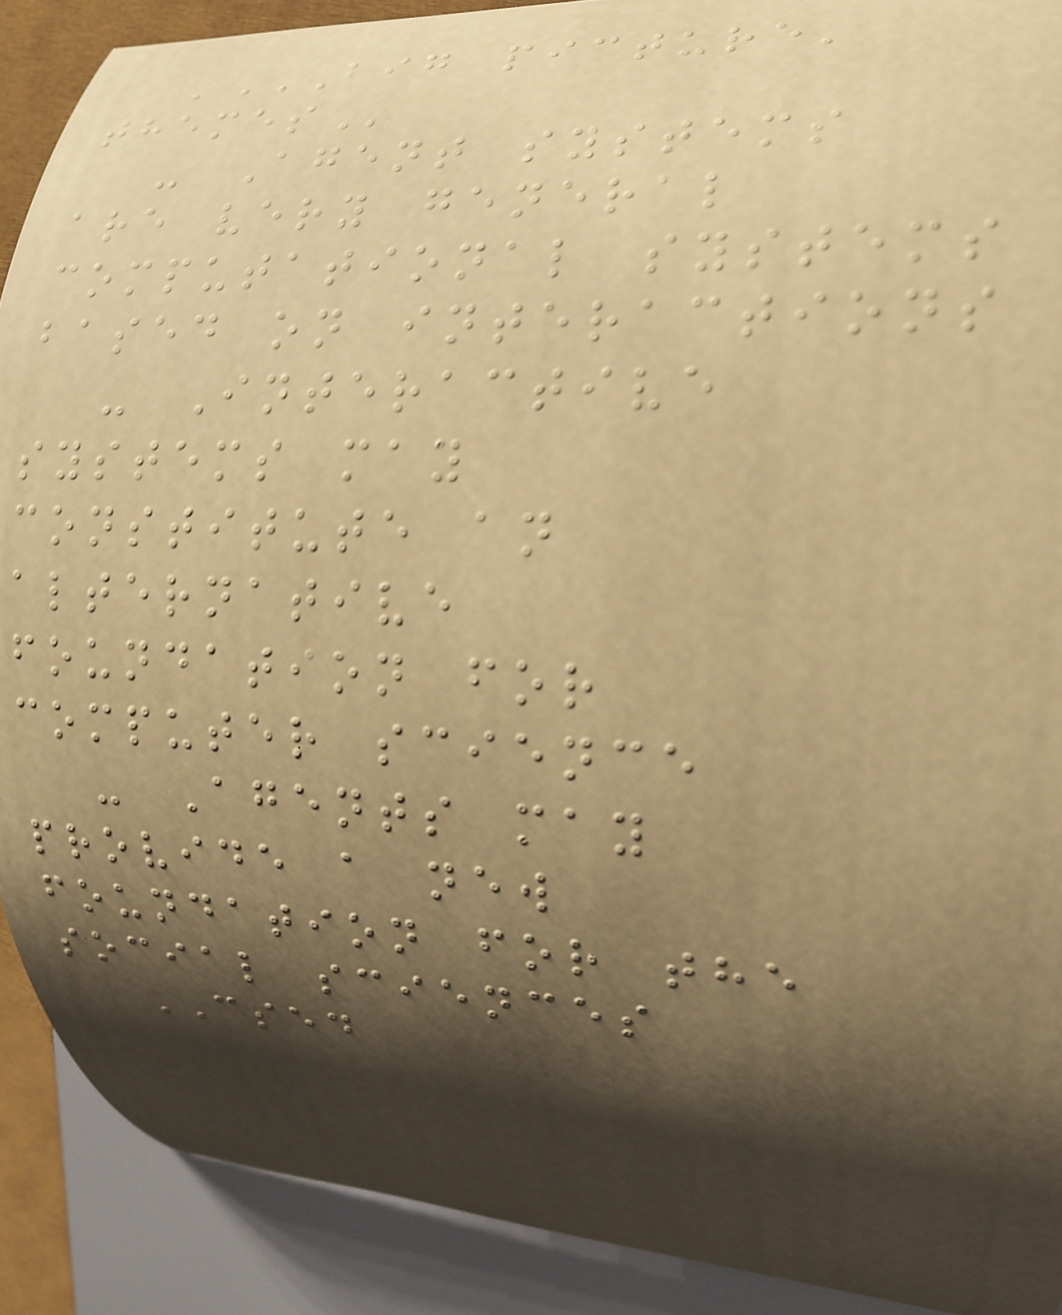'BIG PICTURE'
THEMES
- Agent systems
are very general
computational systems
based on interactions
- Interactive
systems may
constitute an
alternative
foundation for
computer science
- Agents may
provide a new
foundation for the
social sciences
CSED
